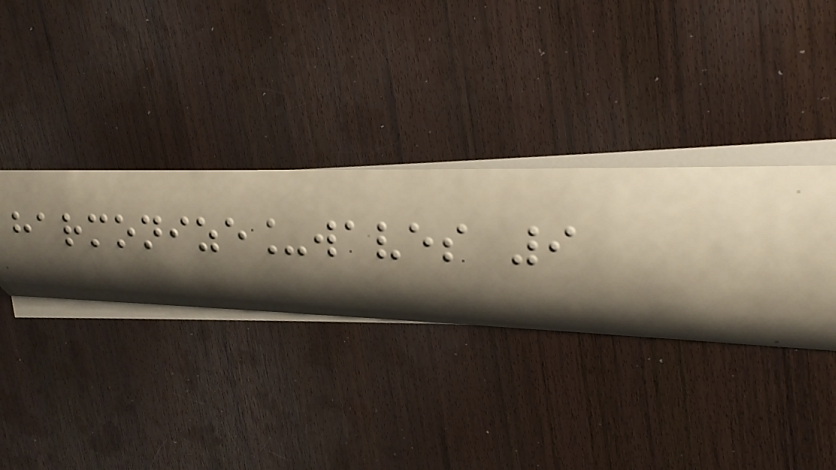harmonize_waves 9
